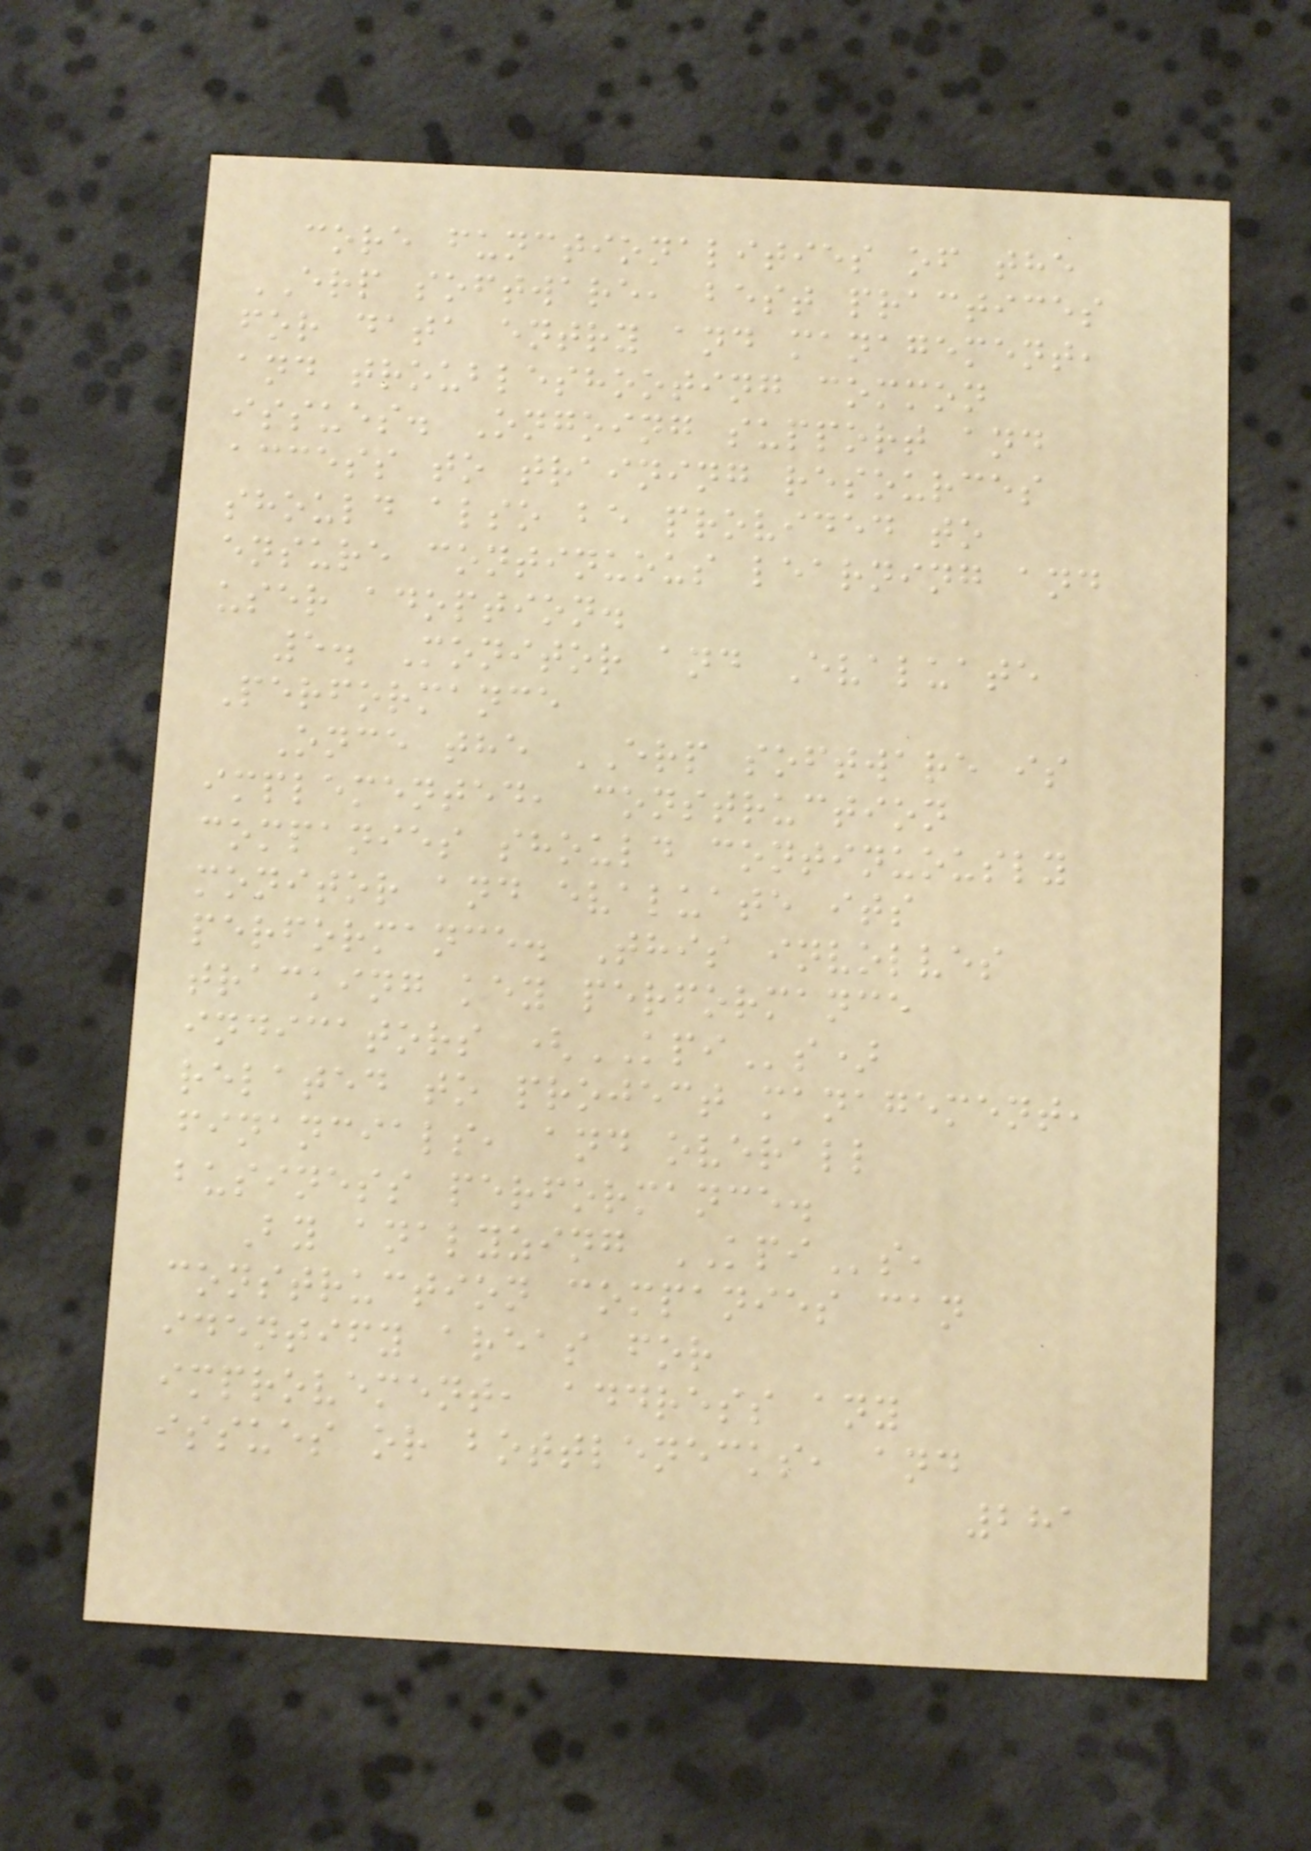core functionalities of the
ERP software, best practices
for data entry and management,
and troubleshooting common
issues. Ongoing support and
access to training resources
should also be provided to
ensure continuous learning and
user adoption.
5. Monitor and Evaluate
Performance
Once the ERP software is
implemented, construction
companies should continuously
monitor and evaluate its
performance. This involves
tracking key performance
indicators (KPIs)
related to project management,
financials, and overall
business performance.
By analyzing KPIs,
construction companies can
identify areas for
improvement, address any
issues or bottlenecks, and
281
